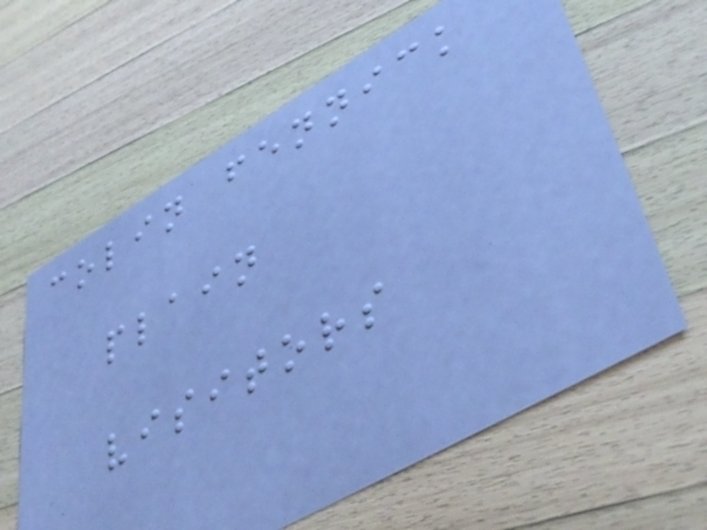colin fennick
plain
visitors
